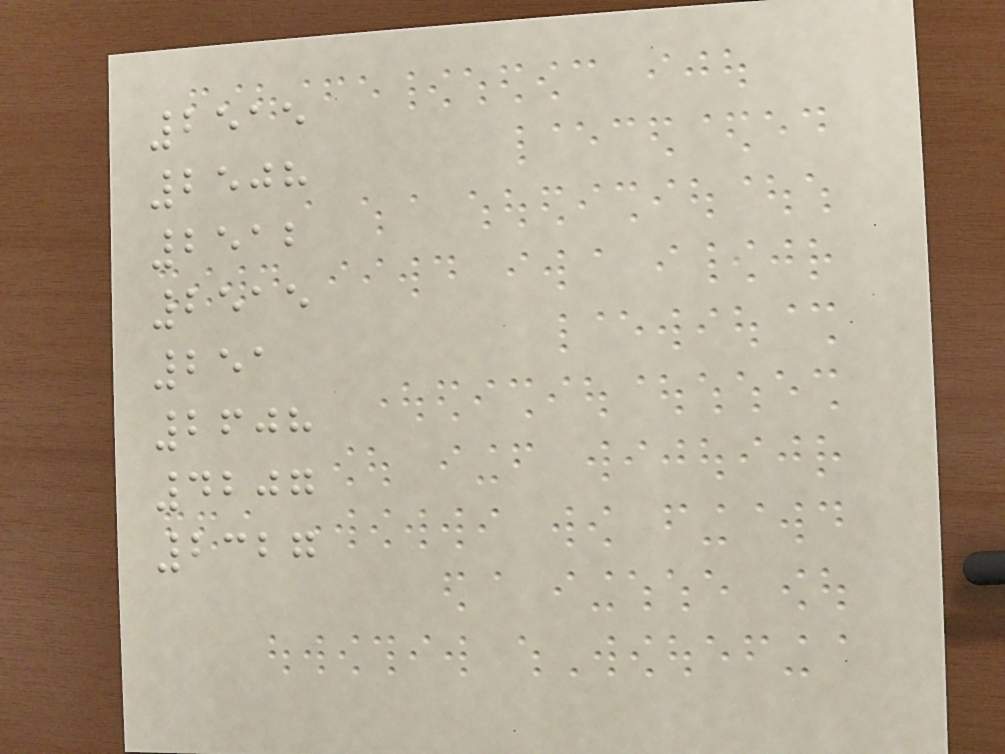2515
2508
2512
2515
251
2608
4207
2327
